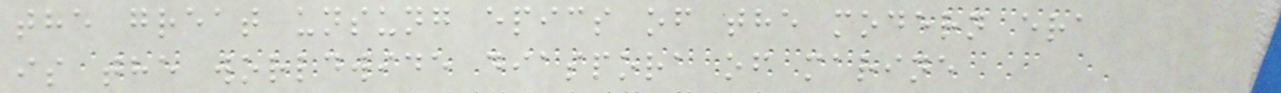the great unsung epics of the modern era
is the worldwide diaspora of marine
